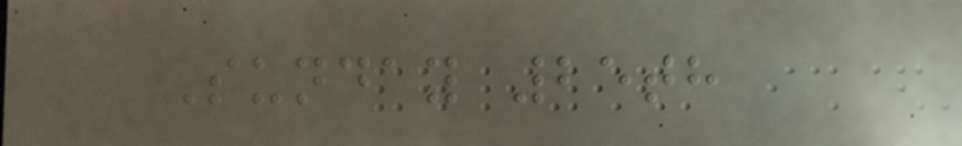Sunday 25th
